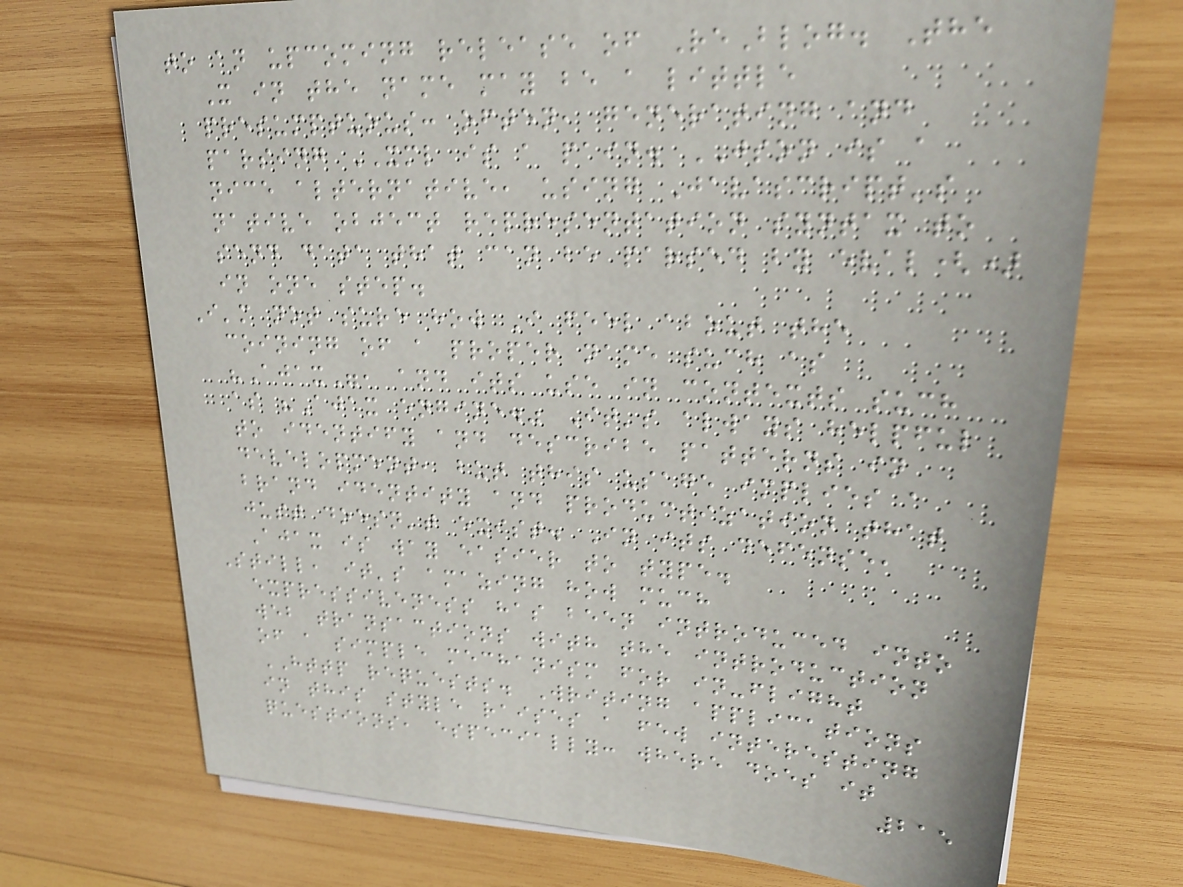to an upcoming release of ReBlog. The
X in the name may be a little
presumptuous: often, generating and
parsing XML is a pain. JSON is a
nice alternative, using Javascript's
native object representation syntax to
send data that can be parsed by eval()
in one step.
I'm not sure how I feel about the
coining of a proper name such as
"Ajax", and its use in contexts such
as "Ajax engine." It's always helpful
to identify and describe patterns in
development, but this usage implies a
brand identity and productization that
just doesn't exist. In its defense,
Ajax is way easier to type.
Still, it's amazing how much
expressiveness has been introduced into
web transactions with the introduction
of a simple mechanism for in-flight
HTTP requests. Writing applications
in this style raises a few interesting
questions, especially: where does it
215
